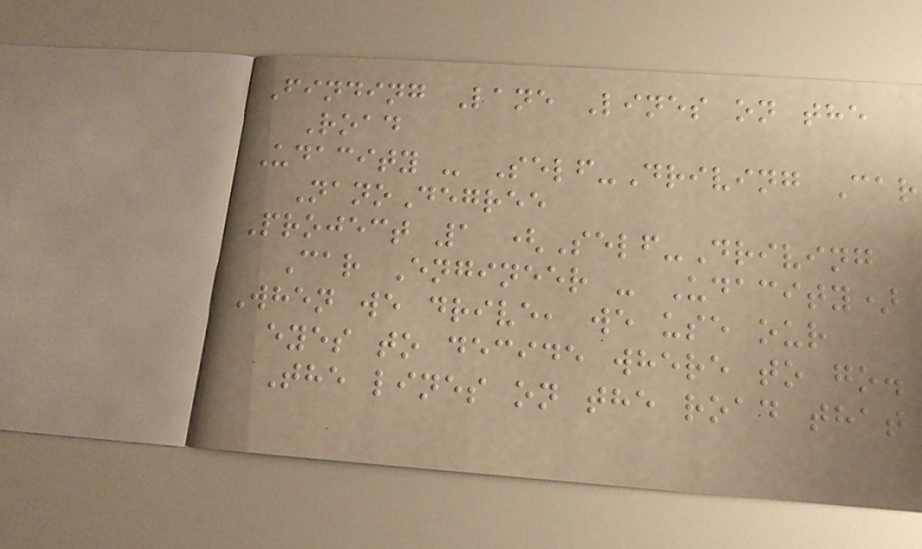Finding Lane Lines on the
Road
Udacity - Self-Driving Car
NanoDegree
Project 1 (Self-Driving
Car Engineer - Udacity)
When we drive, we use our
eyes to decide where to go.
The lines on the road that
